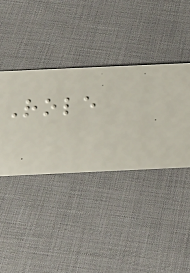Role
